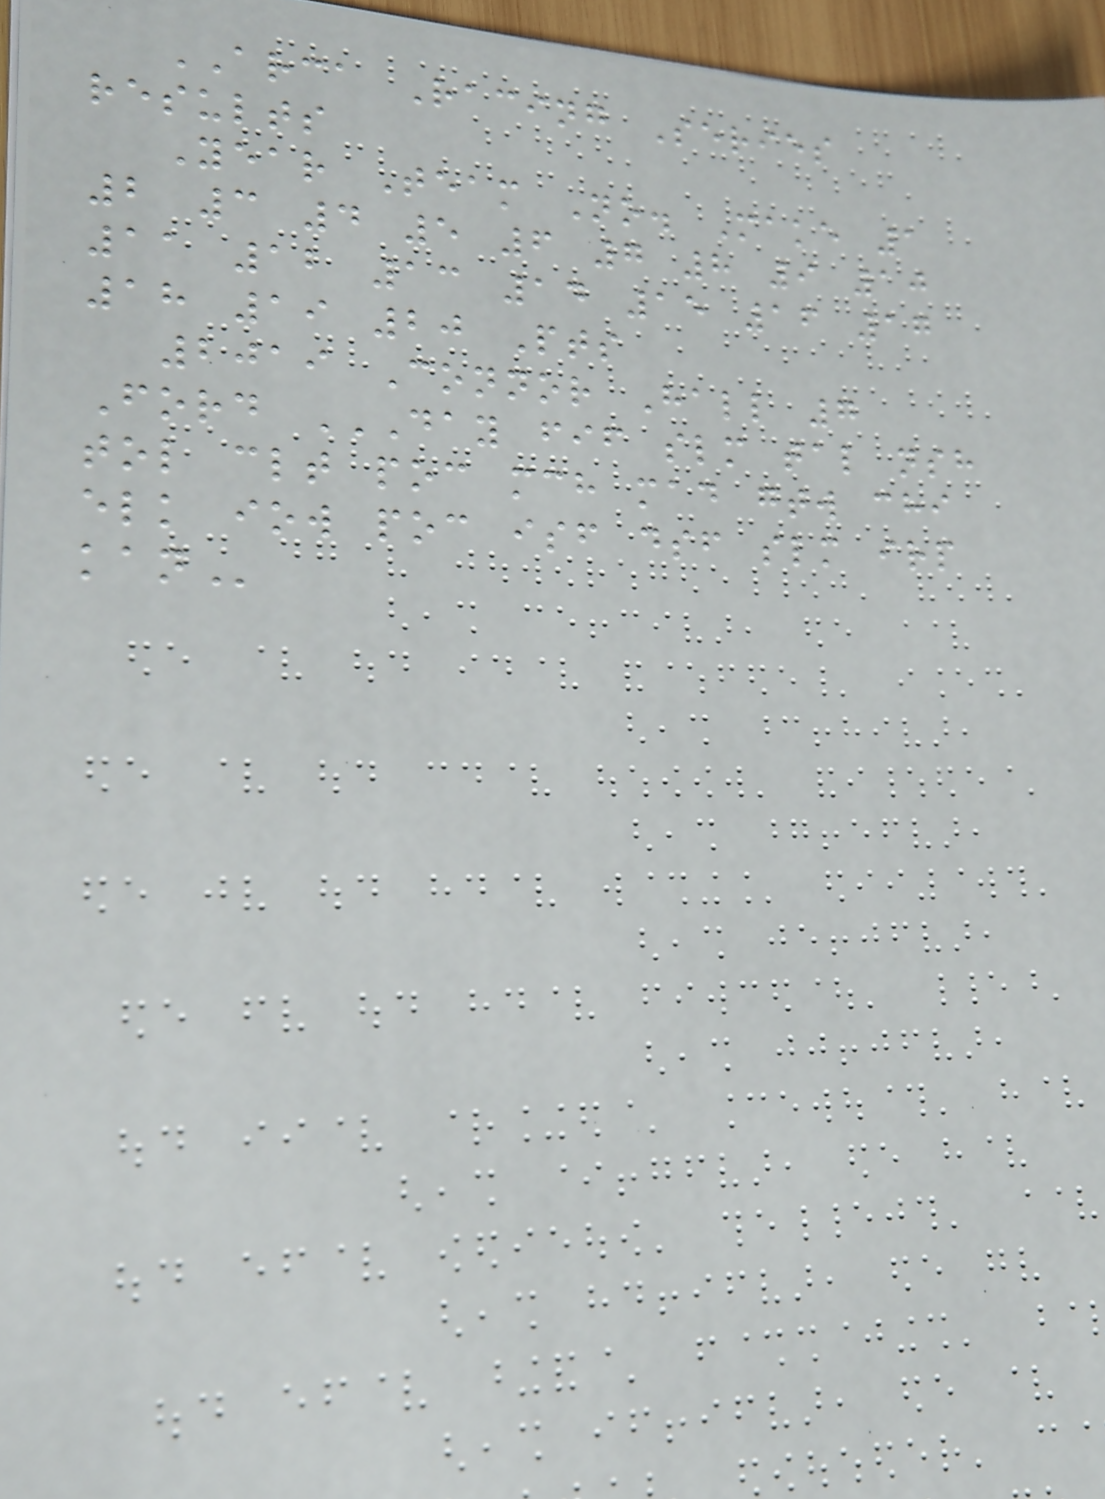ARCA Racing Series
results
Year Team No. Make 1
2 3 4 5 6 7 8 9 10
11 12 13 14 15 16 17
18 19 20 Pts
2019 Connor Hall 7
Ford DAY FIF SLM TAL NSH
TOL CLT POC MCH MAD GTW CHI
ELK IOW POC ISF DSF SLM IRP
KAN
